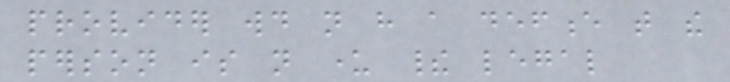provider would not have a defence that the
person is not under their legal
